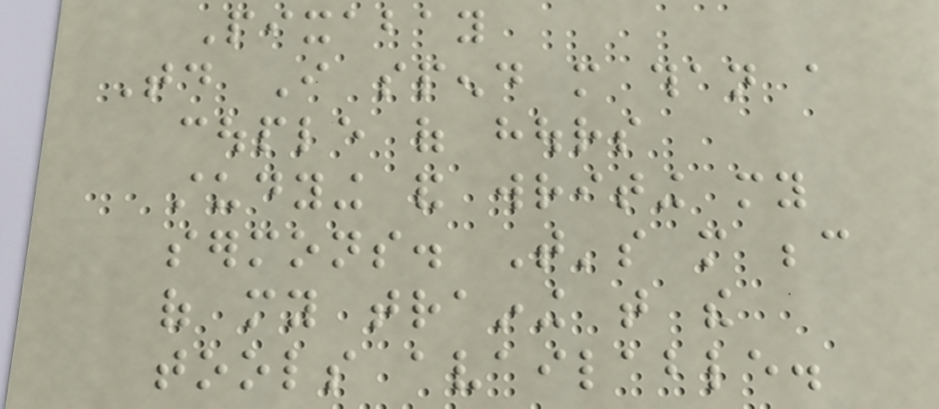Pixabay
Today I spend more than a
couple of hours
studying and writing my
sermons. That's more because
of my training that the
tools available.
